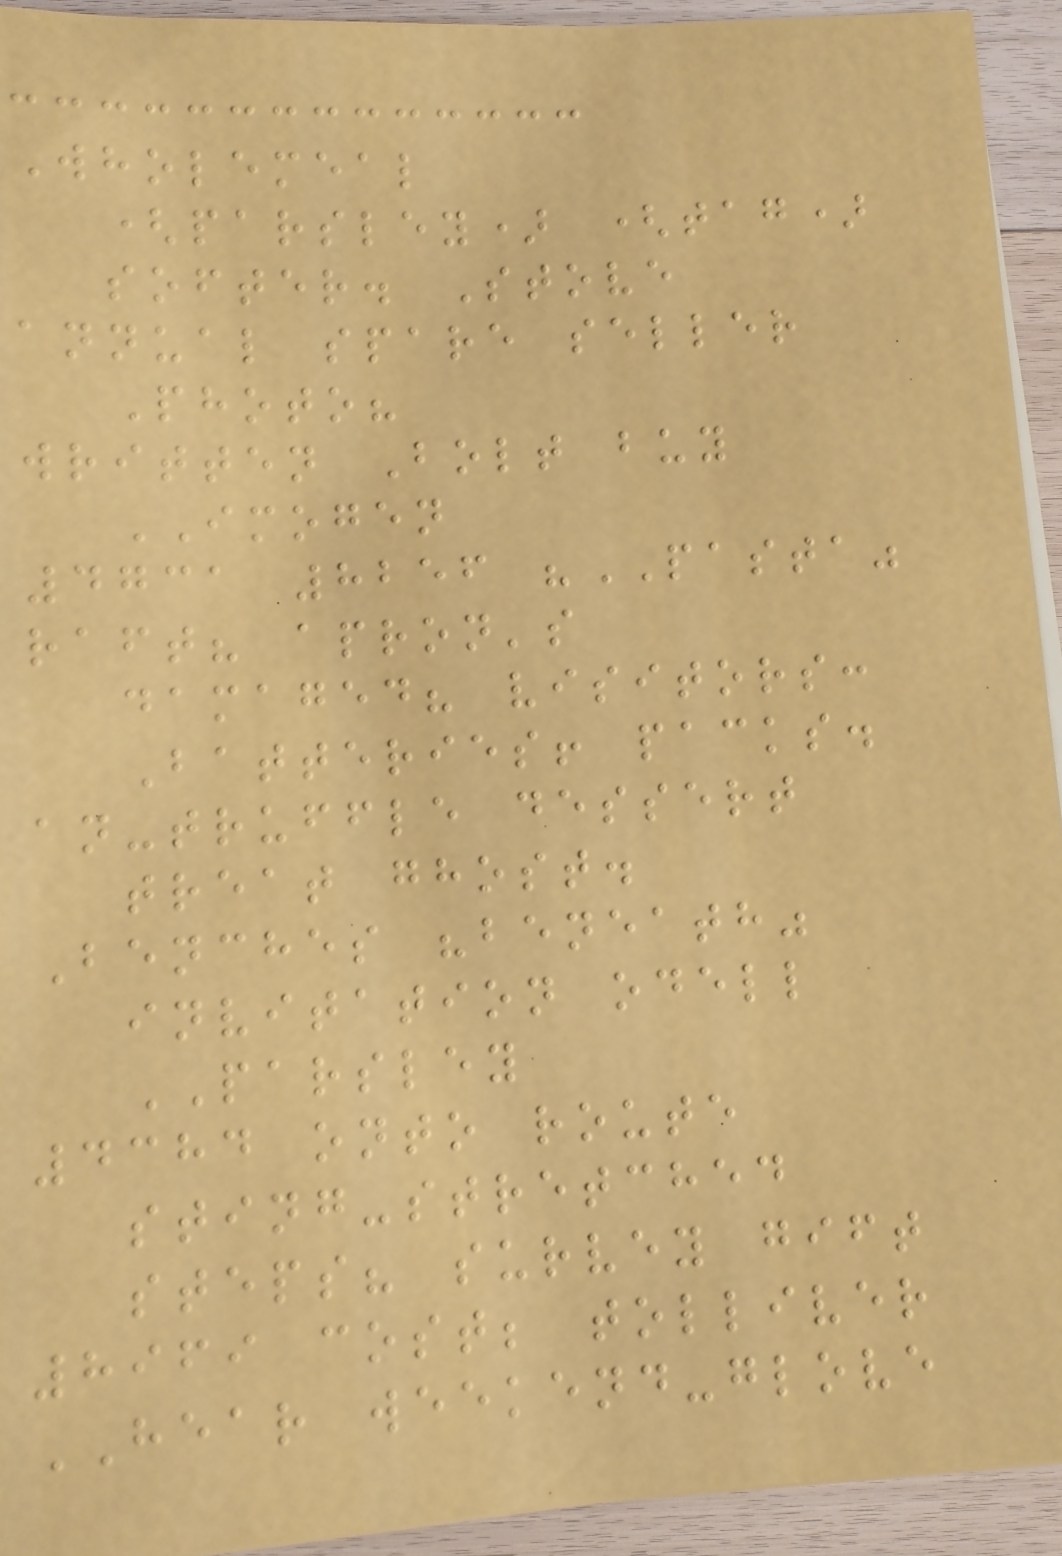Wholemeal
(parsley) (tag)
softer. Stove
annual spare seller
Photo?
written Bolt buy
IMOGEN
4731 8256 "PASTA"
raft? apron's
damaged? visitors:
Batteries! packs.
an-truffle dessert
treat ghost.
Benches "beneath"
invitation odell
PARSLEY
4384 onto route
sting-stretched
steps? survey gift
8969 cost; tolliver
HEAR weekend-glove
